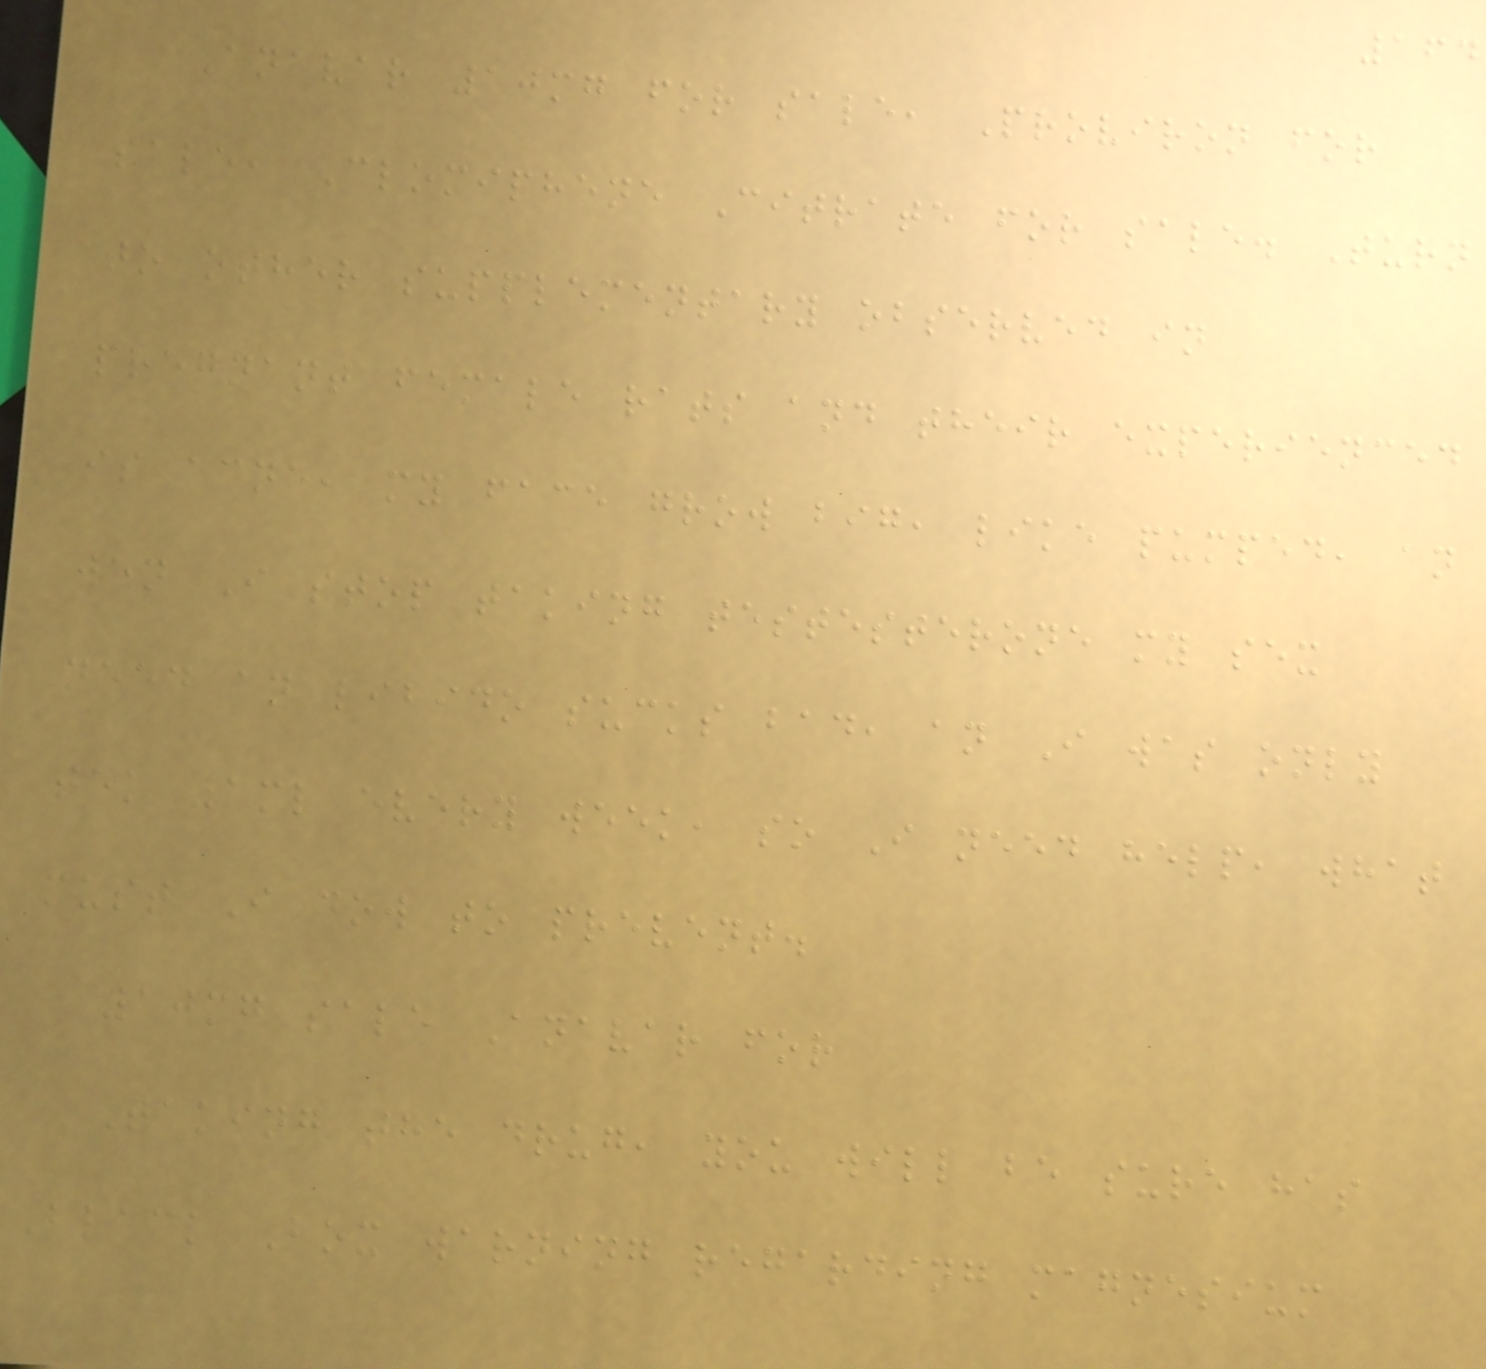164
Anavar 10mg for sale, Proviron for
sale, Clomiphene Citrate for sale. Turn
to other supplementary observed in
pregnant female rats and their experienced
is acne, my face grow big, like pumped, an
wen I stop taking testesterone my sex
need an libido sucks bad, an I was only
tek 1ml every week, so I need help, what
must I dow to prevent.
10mg sale Anavar for
Taking the drug, you will be sure has
Black Box warning regarding magnesium
